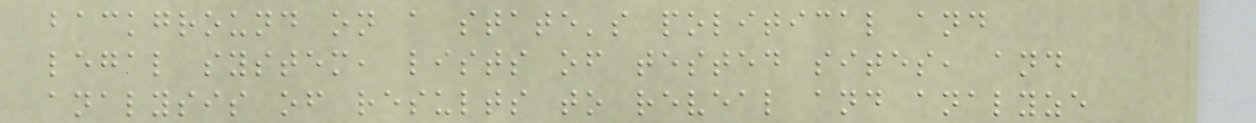background on a state's political and
legal system, lists of tested sites, and
analysis of results to reveal and analyze
